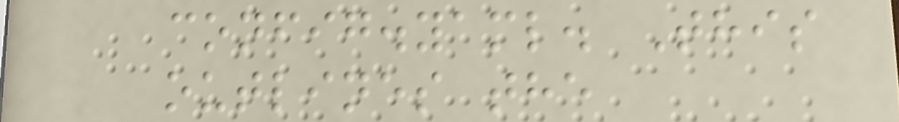config.yaml. This
outlines the
